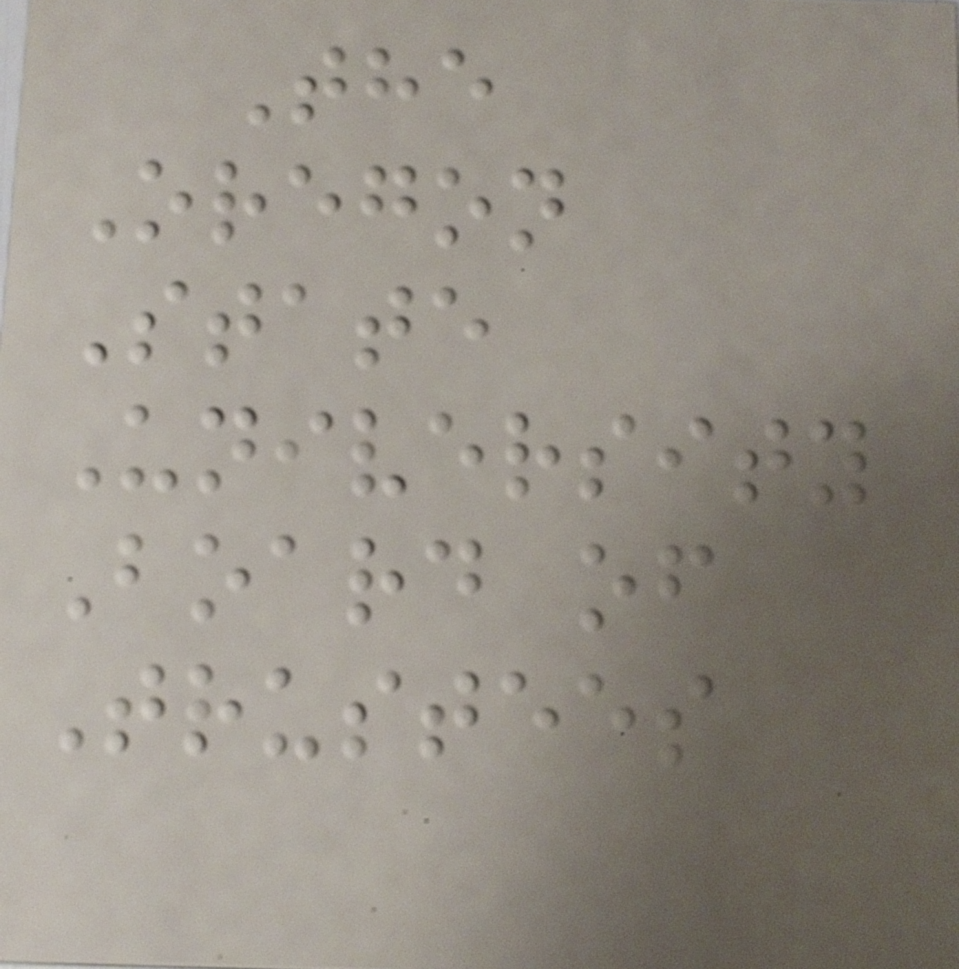The
Oregon
State
University
Board of
Trustees
